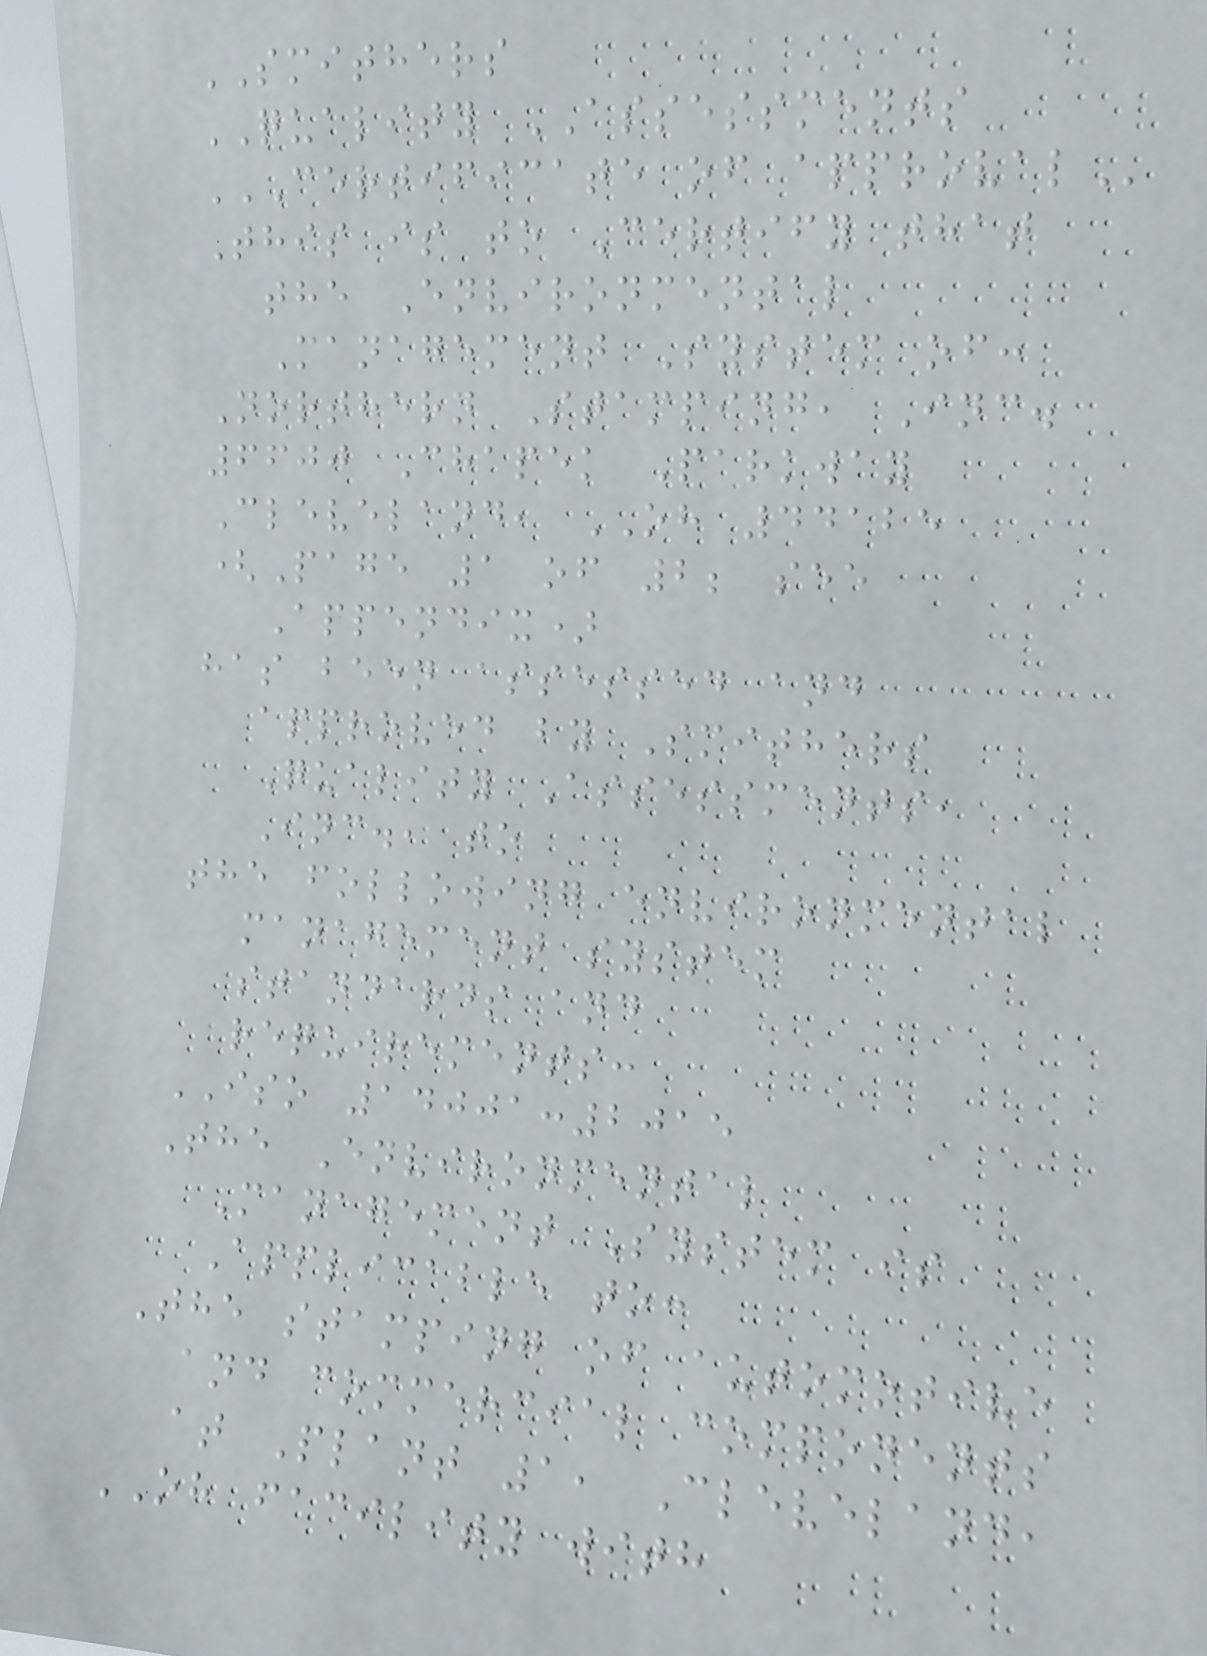SMITHERS
QUALITY ASSESSMENTS
CERTIFICATE OF APPROVAL
This is to Certify that
the Environmental
Management System of:
Northern Stamping, Inc.
6600 Chapek Parkway
Cleveland, OH 44125
(Page 1 of 2; see
Appendix)
has been assessed and
approved by Smithers
Quality Assessments,
Inc., to
the following environmental
management system
standards and
requirements:
ISO 14001:2015
The Environmental
Management System is
Applicable to:
The stamping of automotive
and commercial components
at Plant 1, Cleveland,
OH facility with
